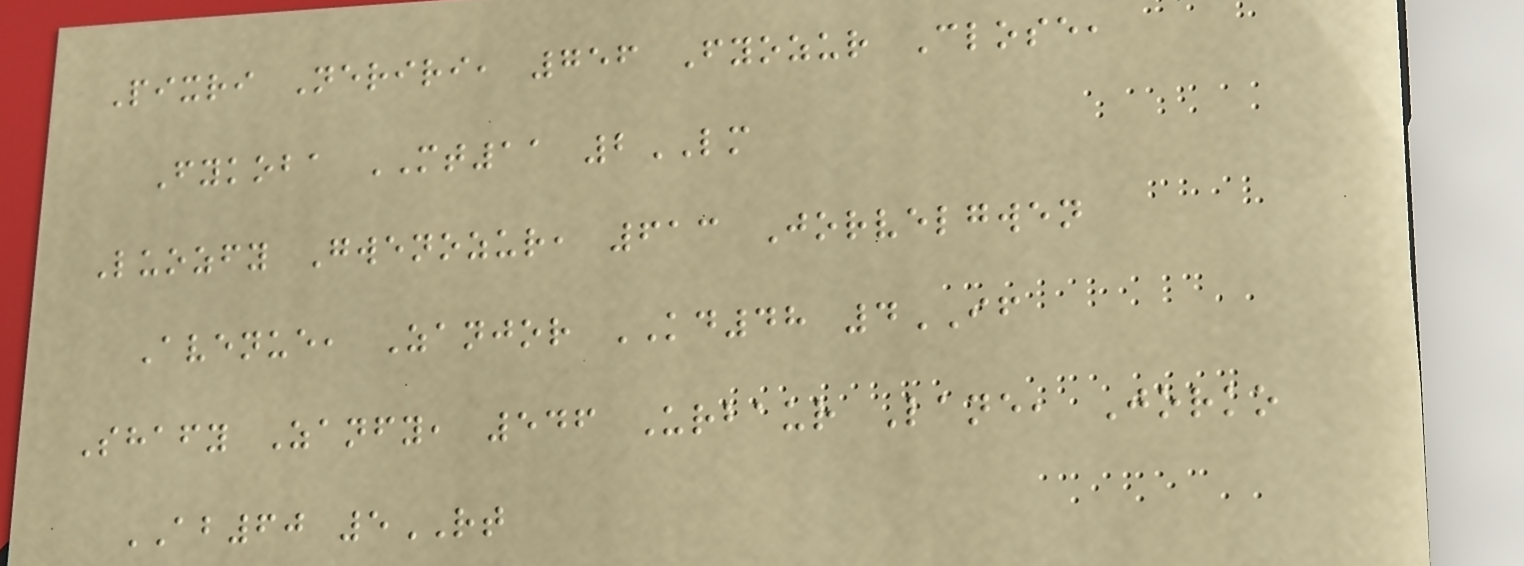Pixri Neriri, 756 Fyozur Close,
Fykoba MT11 2LM
Luozfy Gwenozur, 613 Jorvelgwen
Avenue, Zanjor KD48 4IF
Shafy Zanfy, 546 Urbaur Lane, Jorko
AB60 5RT
